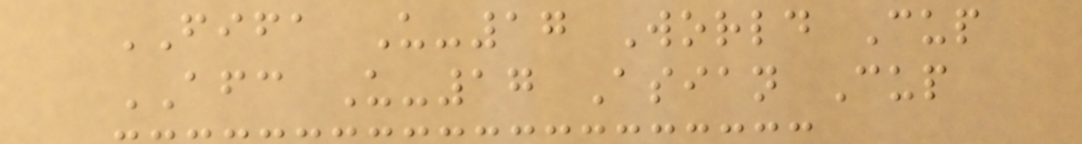FIFA U-17 World Cup
AFC U-17 Asian Cup
